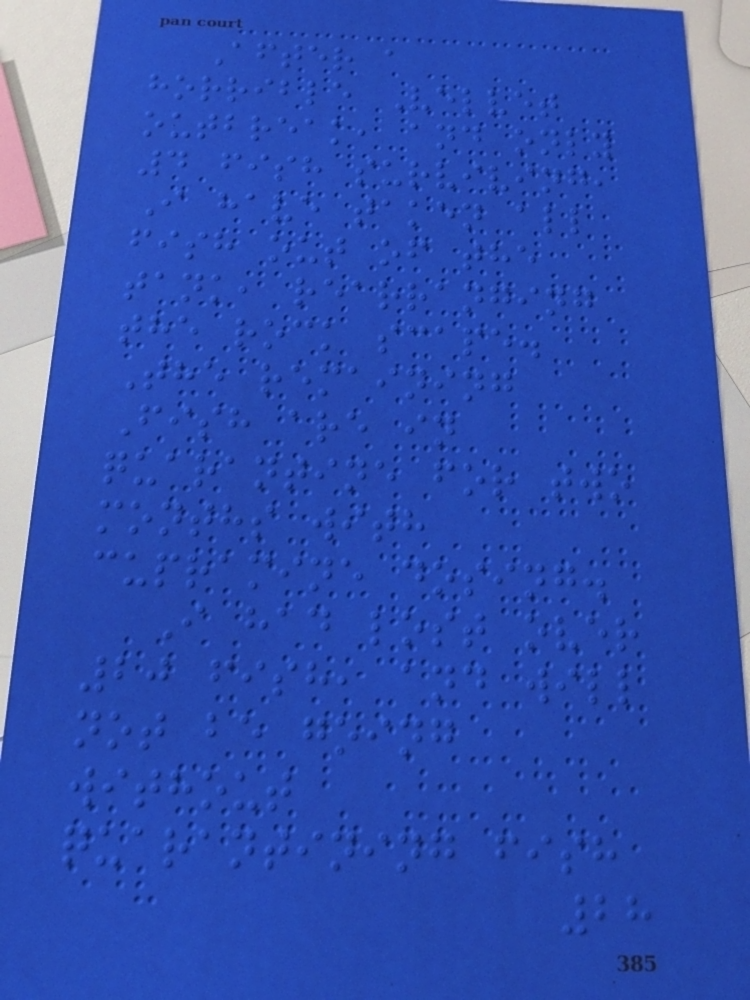After a
horrible Velvet
outbreak, and only
4 fish surviving,
I have taken all
fish out of the
tank, rearranging
the rock scape.
The remaining
Fish are in
quarantine for two
months with
cupramine dosing.
I had lost over
20 fish, and will
not be going
without
quarantining fish
28
